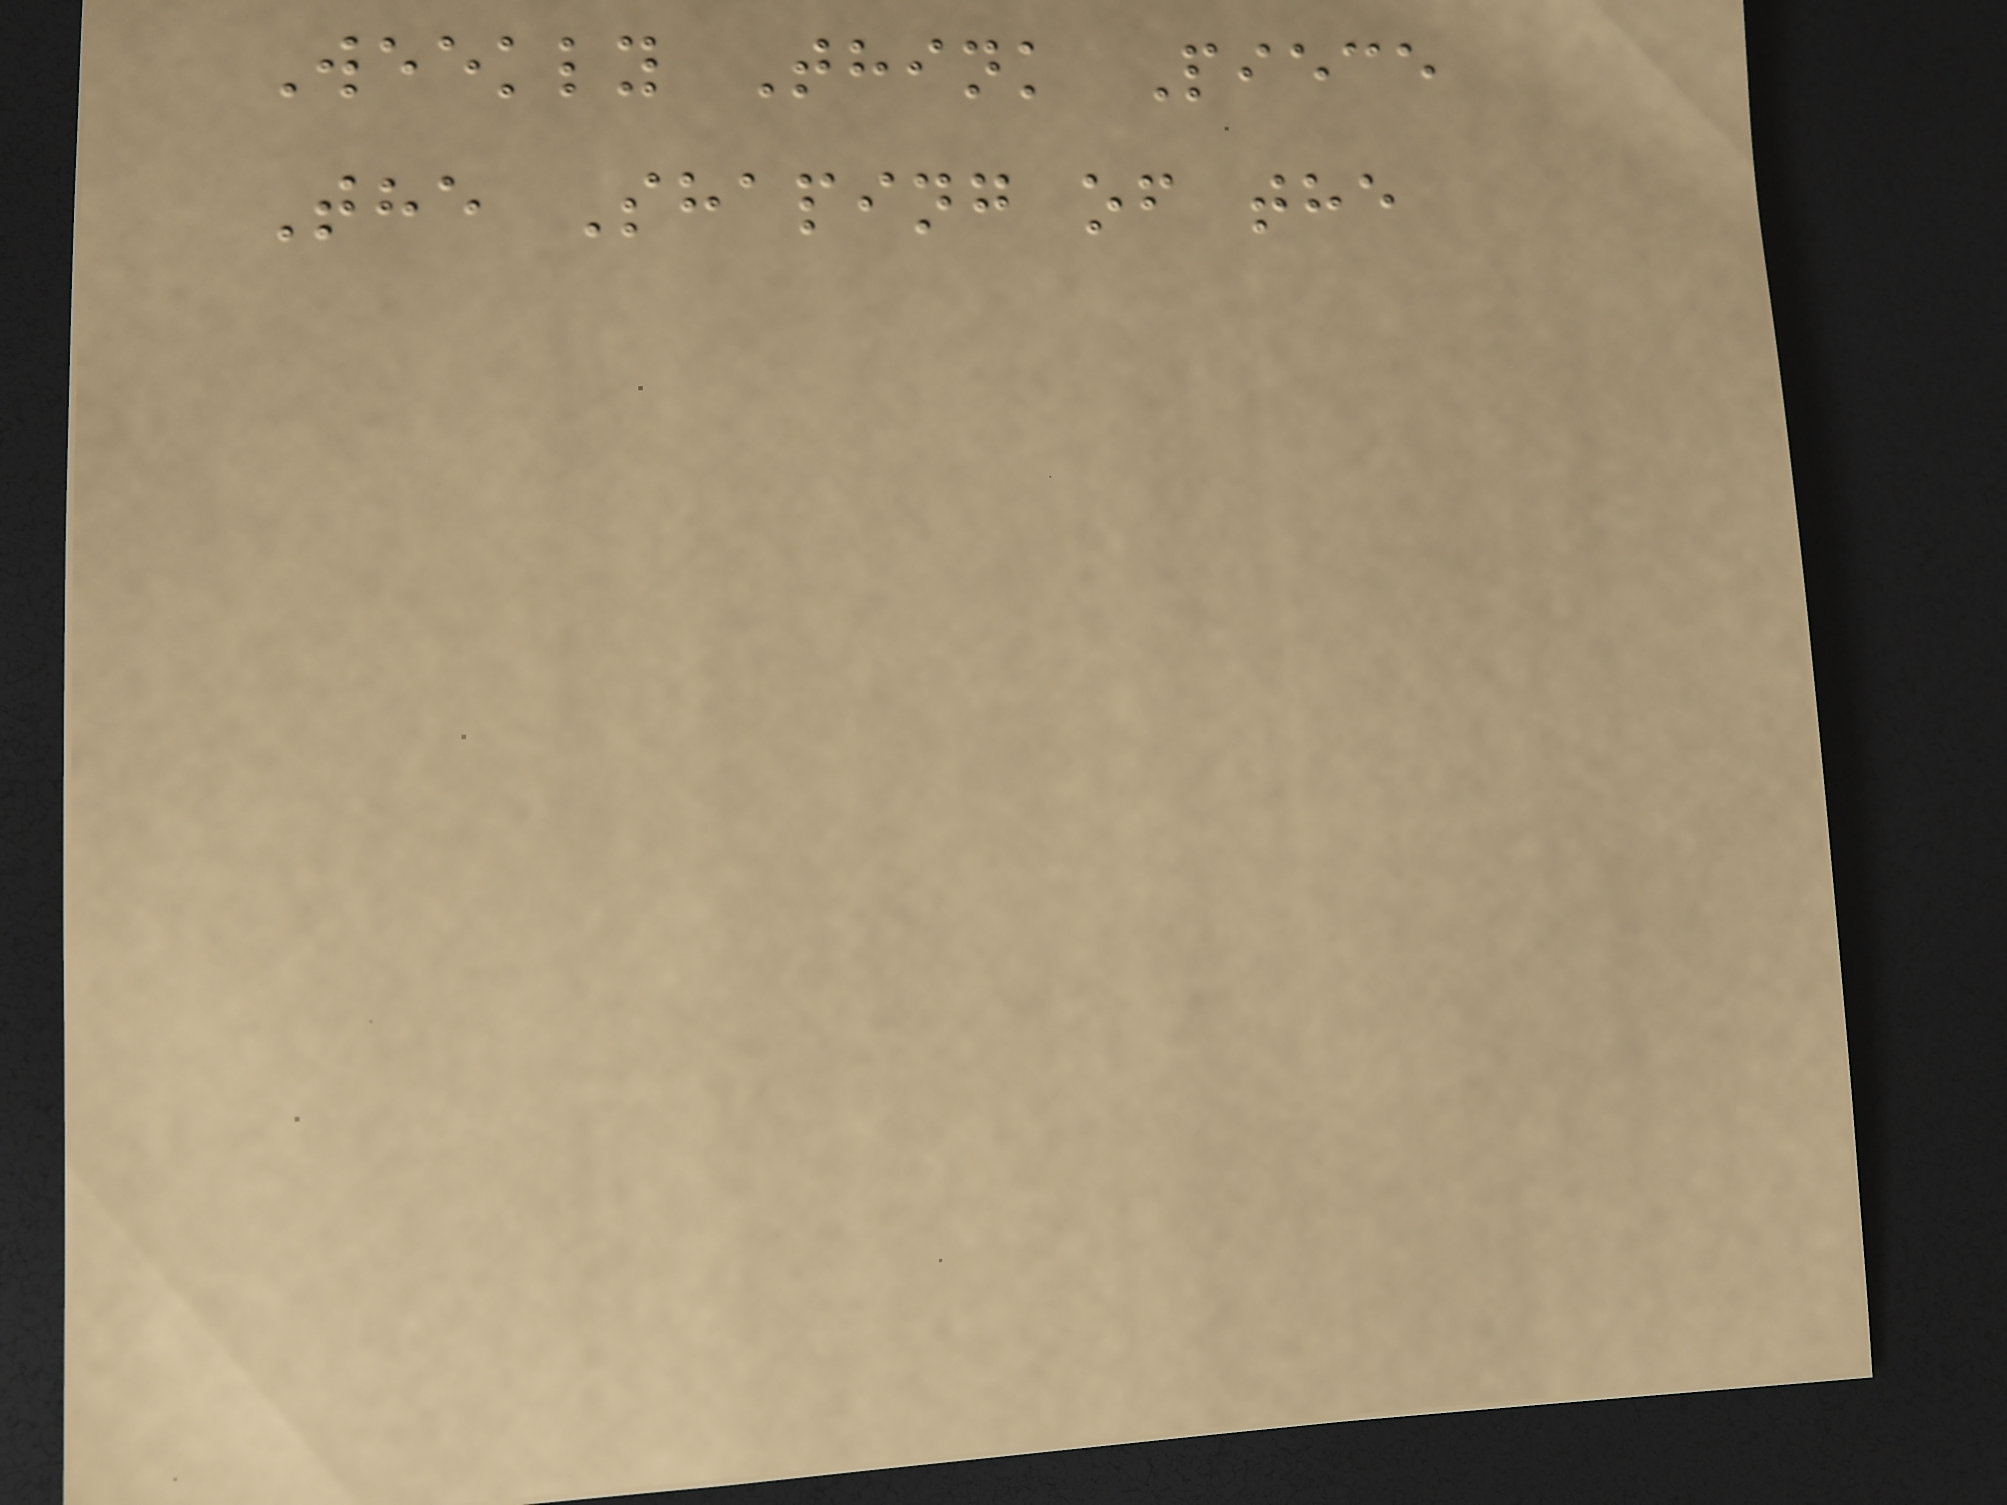Weekly Think Piece
The Shaping of the
